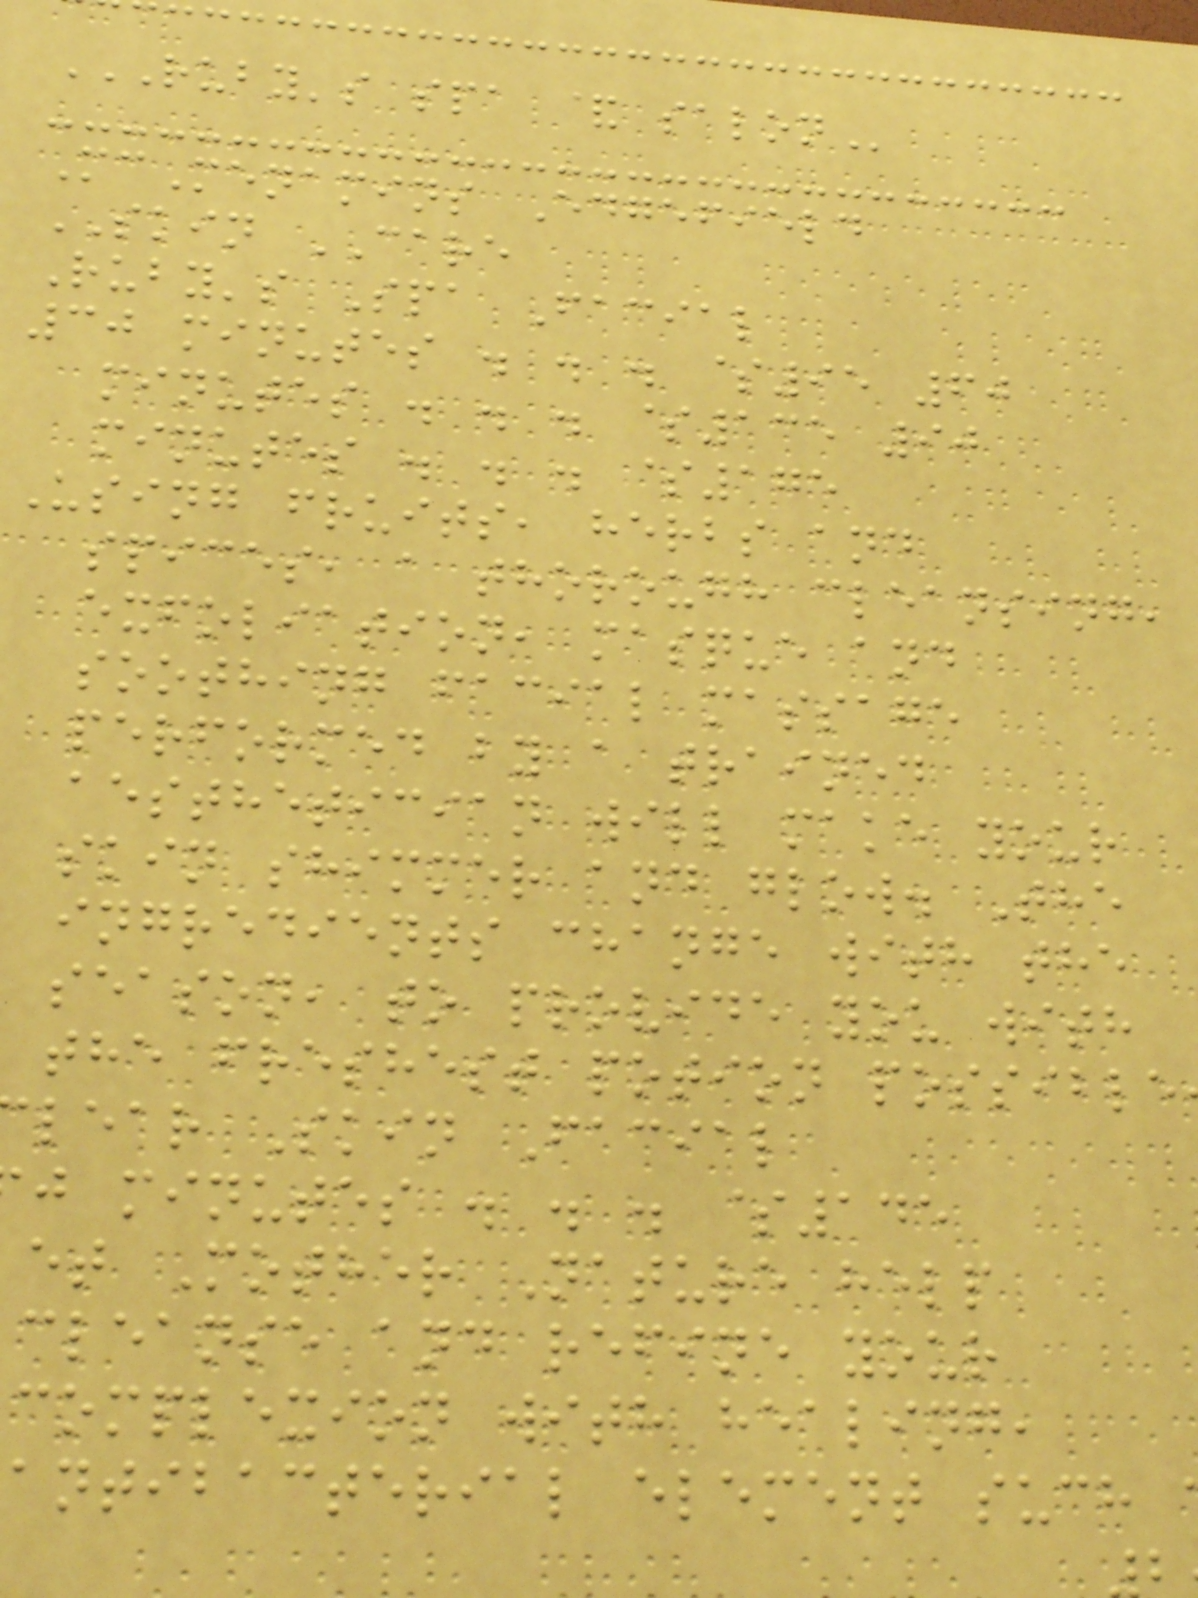RUBY'S SPA & SALON
McMenamins Edgefield
SKIN CARE
Ruby's Spa Facial
30 minutes . . . $95 60
minutes . . . $135 90
minutes . . . $175
Using fruits, herbs and
spices, a thorough cleansing,
exfoliation, masque and
soothing facial massage
performed by a trained
aesthetician will make your
skin shimmer and glow. The
ingredients change with the
season, to provide you with
the freshest potion possible
lear Skin Facial
j minutes . . . $145
et Mother Nature help
cleanse and refine your
complexion with healing,
antibacterial element such
